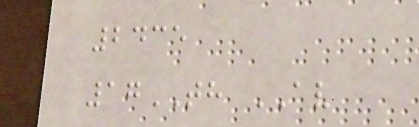2435
17TH AV
